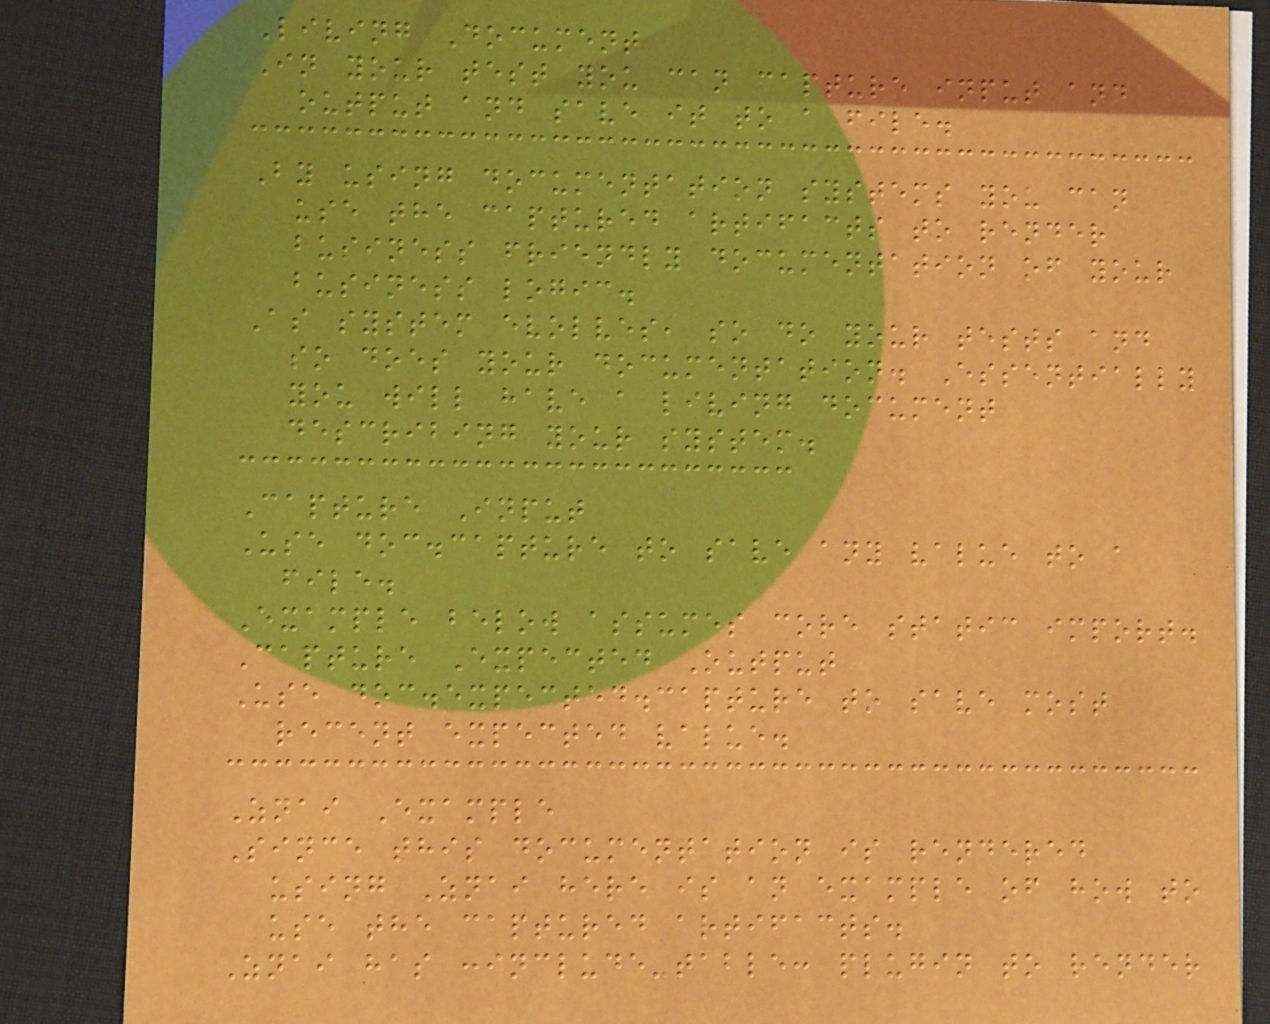Living Document
In your test you can capture input and
output and save it to a file.
By using documentation systems you can
use the captured artifacts to render
business friendly documentation of your
business logic.
As system evolves, so do your tests and
so does your documentation. Essentially
you will have a living document
describing your system.
Capture Input
Use doc.capture to save any value to a
file.
Example below assumes core static import.
Capture Expected Output
Use doc.expected.capture to save most
recent expected value.
Znai Example
Since this documentation is rendered
using Znai here is an example of how to
use the captured artifacts.
Znai has :include-table: plugin to render
